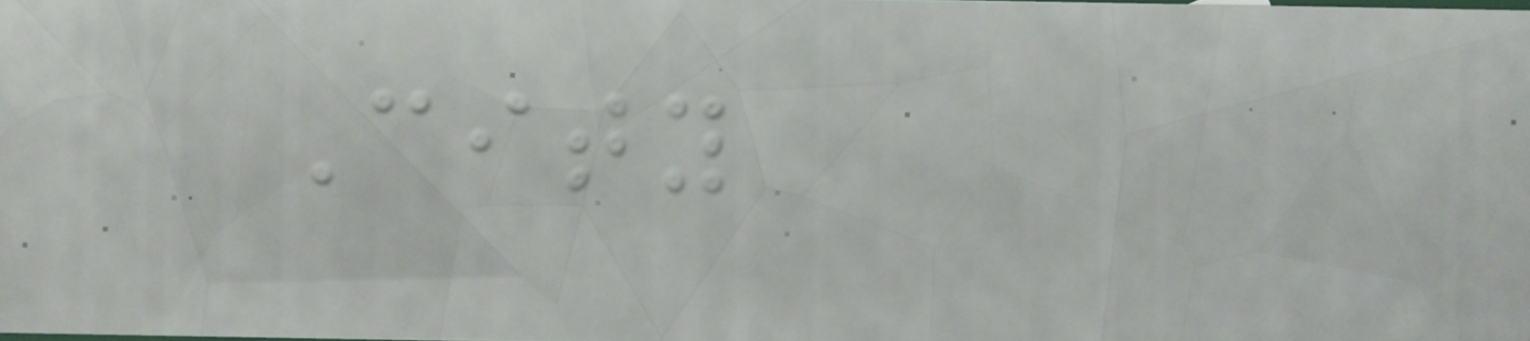City
